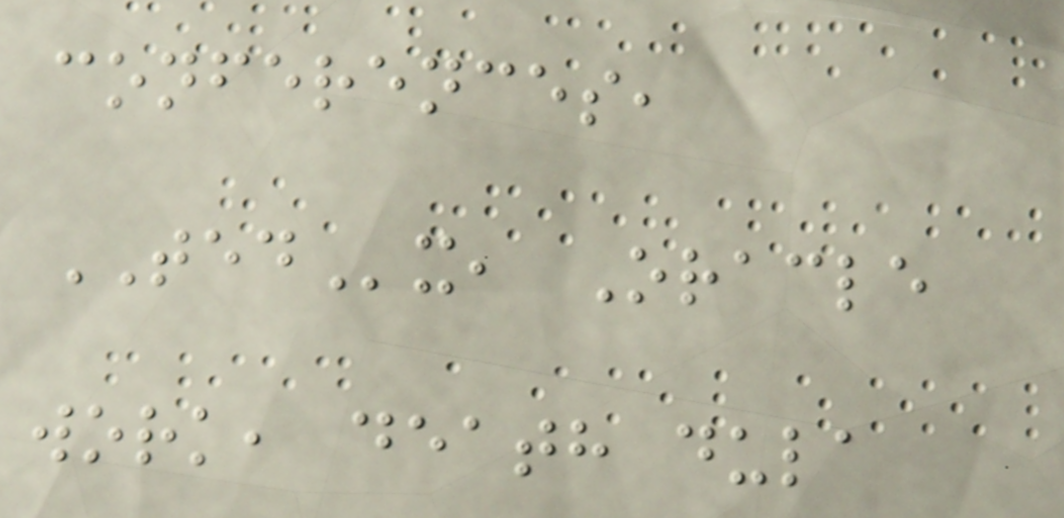conferences,
TEDx, Oracle
work, death dula
